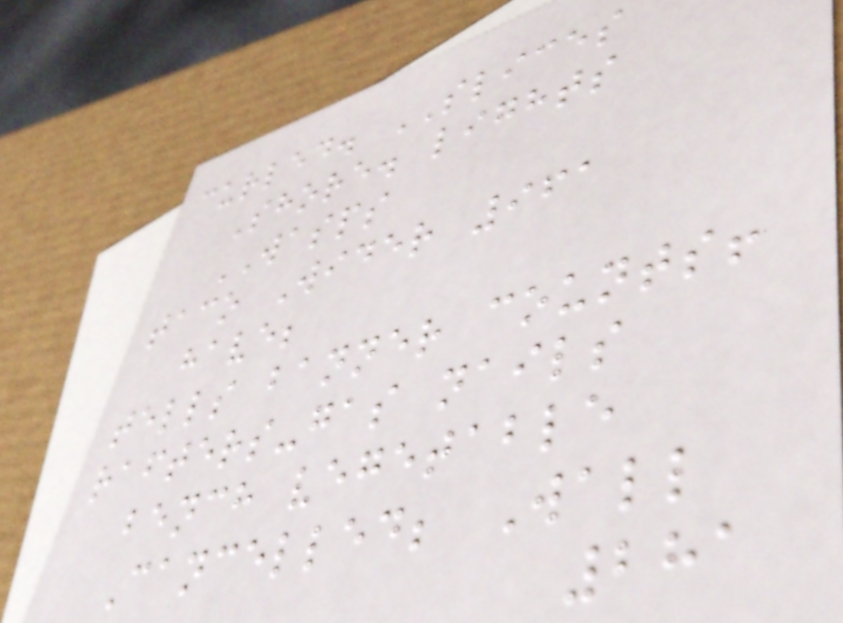curled. SLICES
Shore. lights
WASPS
taco Wider 961
have;
tells banner counts!
rafters-gas nails
bench vegetable
Cancelled; Wall
281
